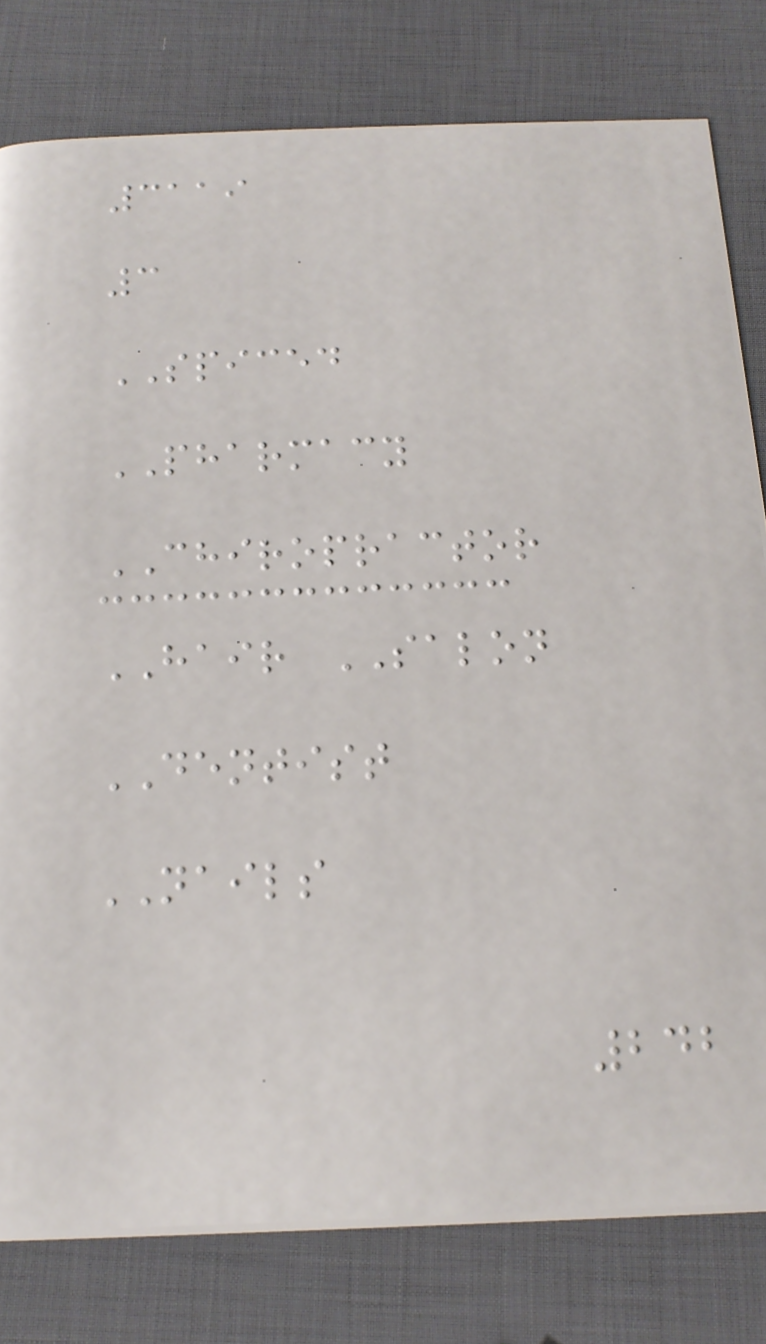3119
3
SPICED
PHARMACY
CHIROPRACTOR
HAIR SALON
DENTIST
NAILS
242
